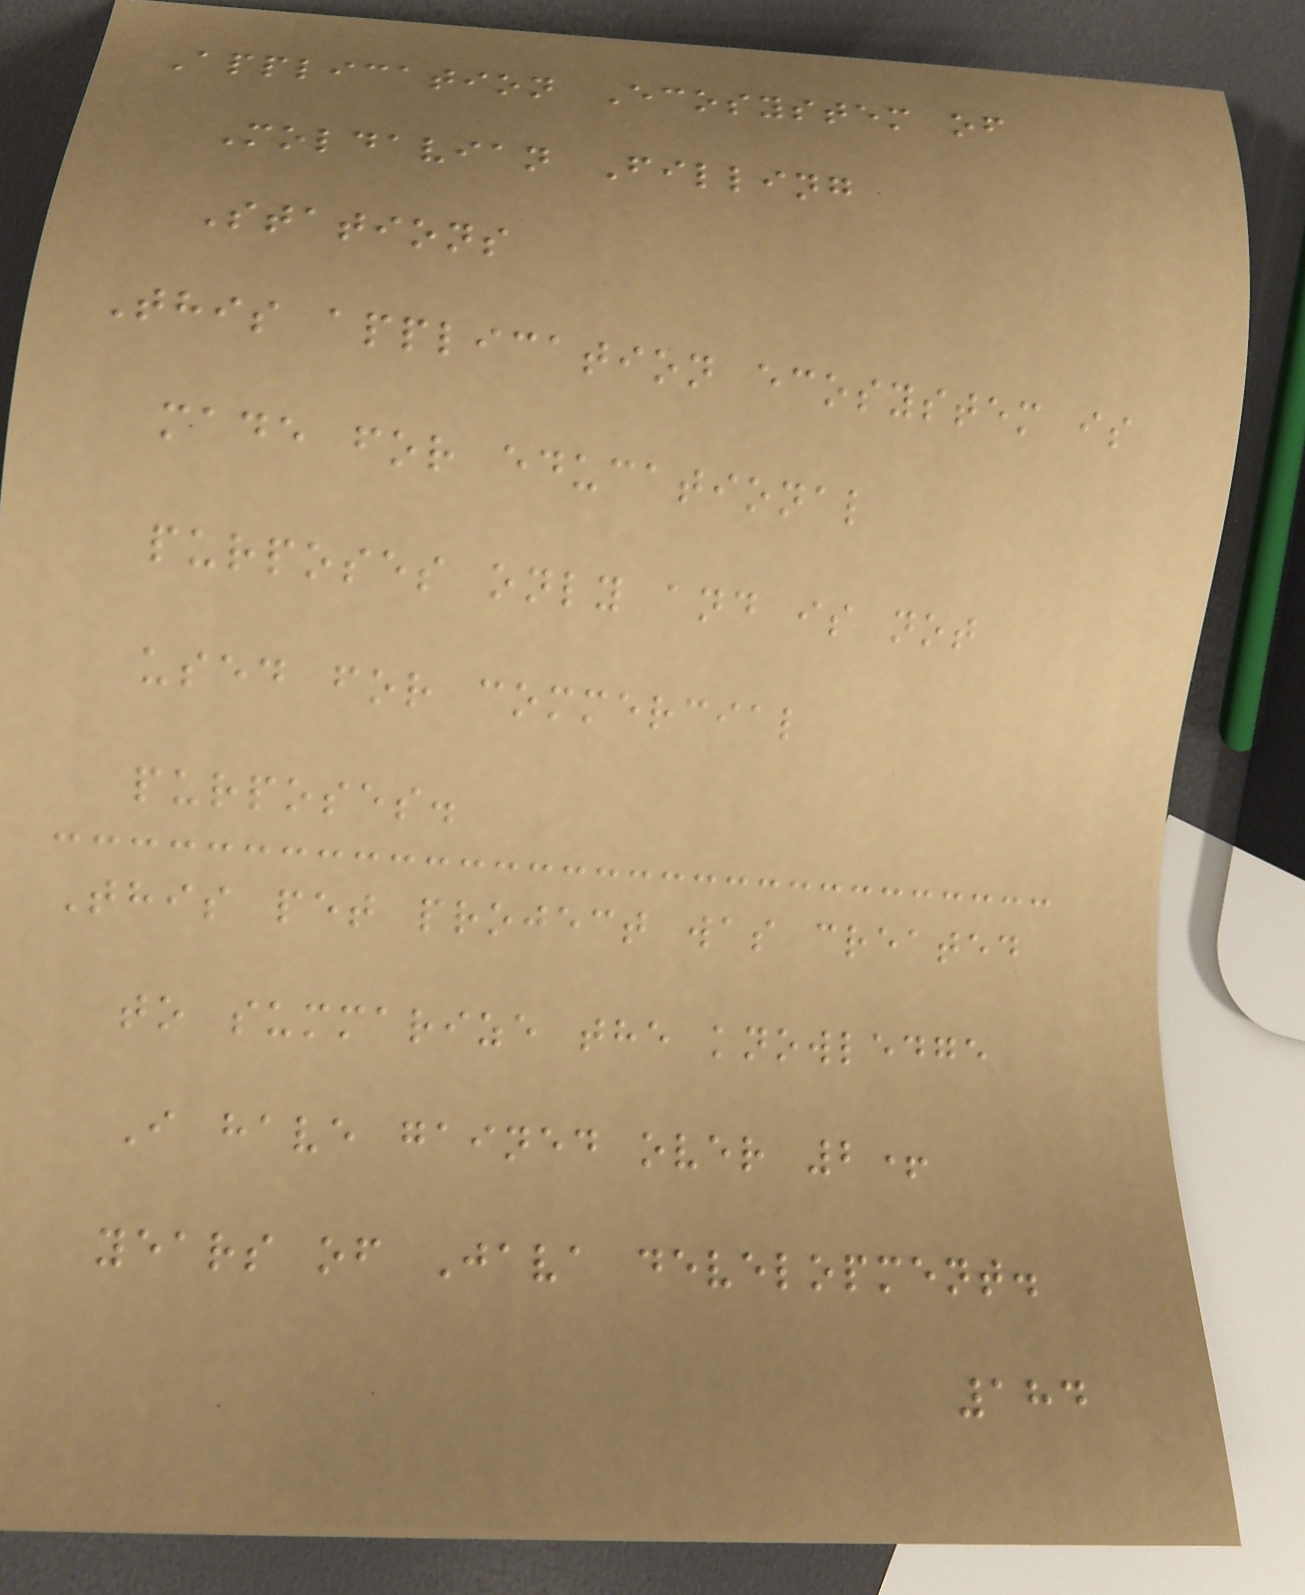Application Ecosystem of
Moldavian Filling
Stations
This application ecosystem is
made for educational
purposes only and is not
used for commercial
purposes.
This pet project was created
to summarize the knowledge
I have gained over 2+
years of Java development.
184
